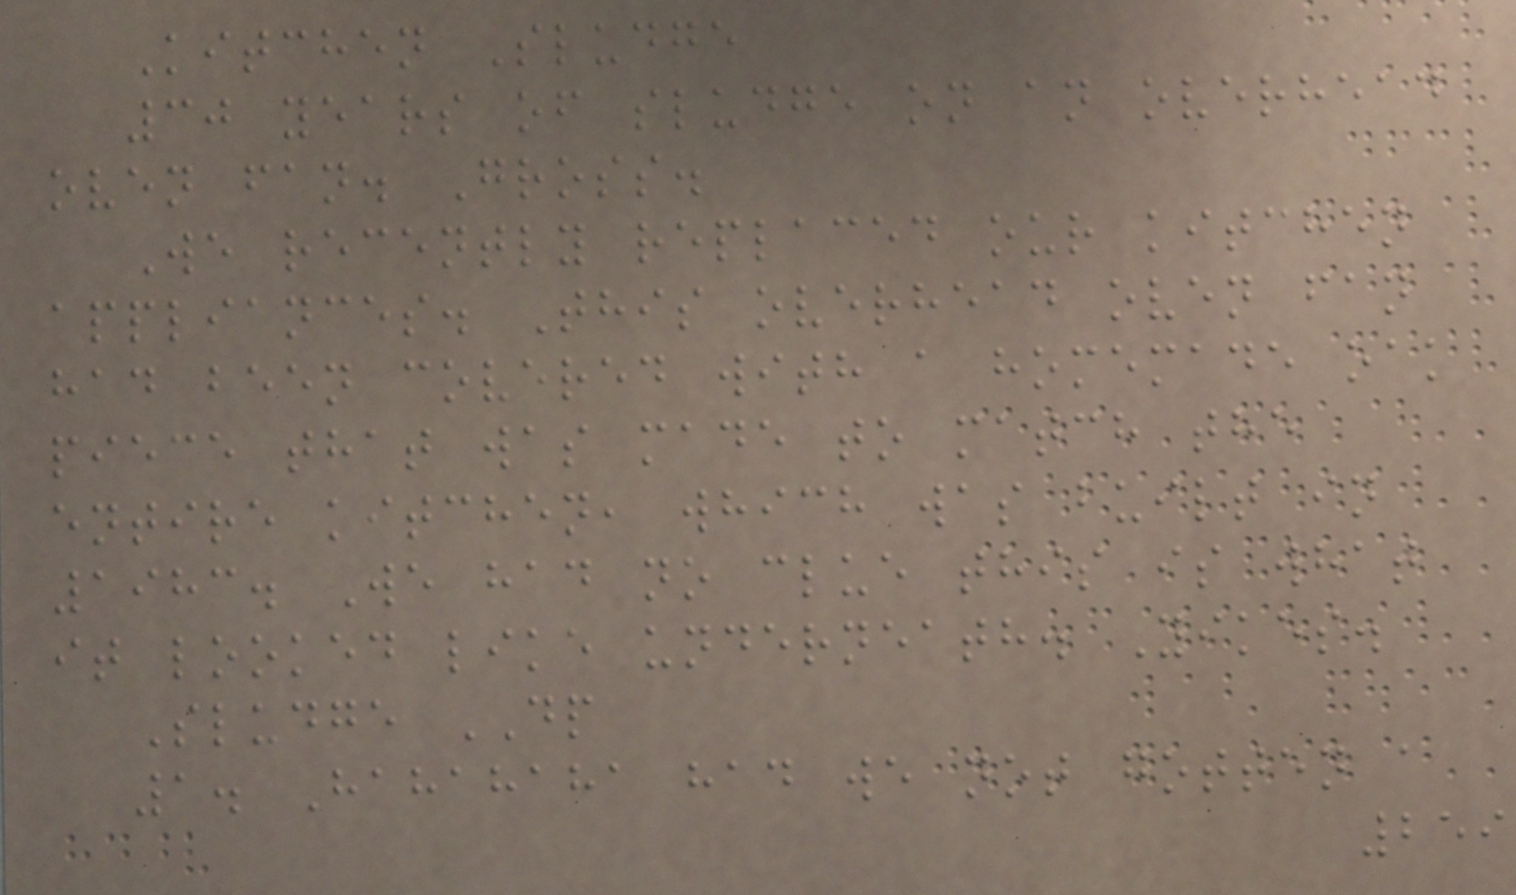Kitchen Sludge
30 years of sludge on an overhead
oven fan. Gross.
We recently replaced our kitchen
appliances. This overhead oven fan
had been covered with a homemade oak
piece that was made to match the
entire kitchen, which was built in
1983. We had no clue this is what
it looked like underneath. Yikes.
Sludge DP
1. Hahahaha had we not gotten a
259
